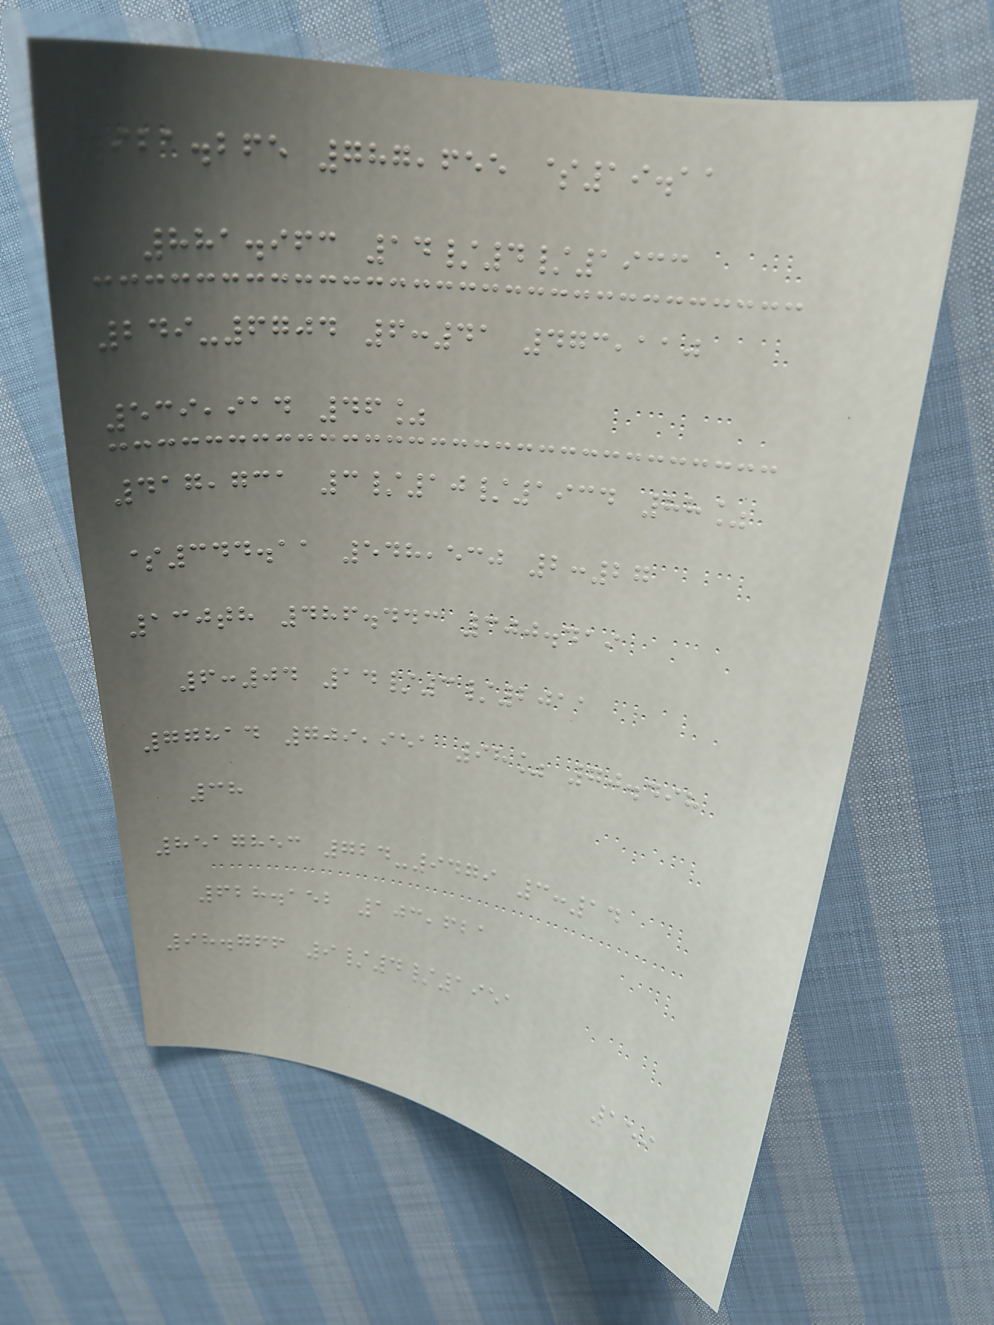921.265 787,655 $19.11
881.963 14/4/1933
249-6704 6:41 473,110
539,914 46%
417,731 3/10/1934 88%
$344.11 548,530 2:27
130th 486.443 300.419
6:04 14/3/2011
77814 709,951 98% 70.498
38
8517853 724-9479 3:14
628.152 103,621
98.766 9/4/1951
159
